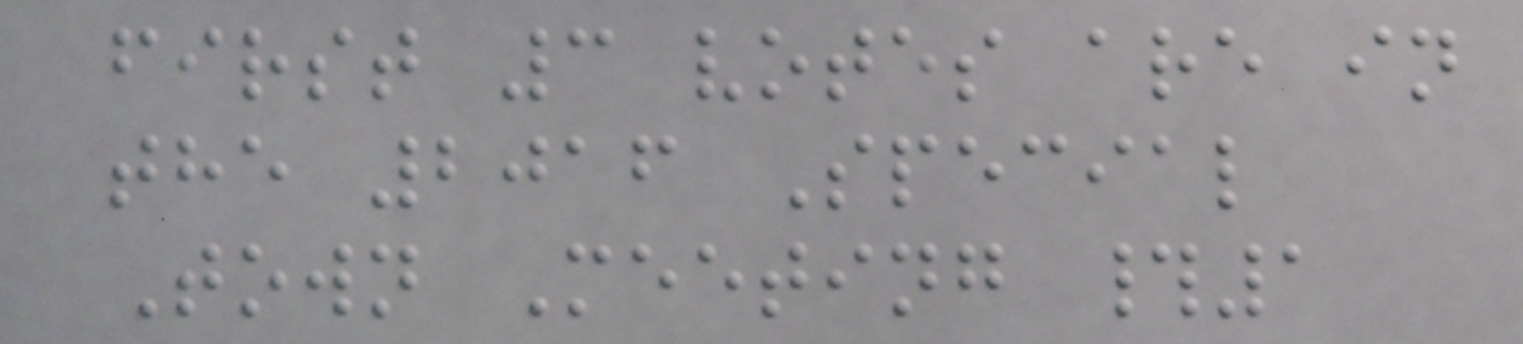first 3 votes are in
the 2016 Special
Town Meeting #1
